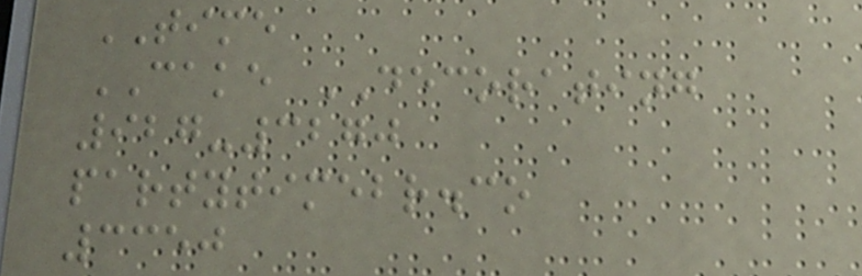TIME
CAKE DECORATING
927-3270
partytimebr.co
3350
